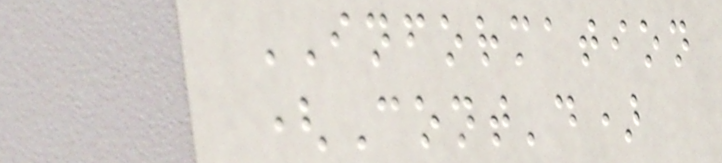INFORMATION
(Cont'd)
